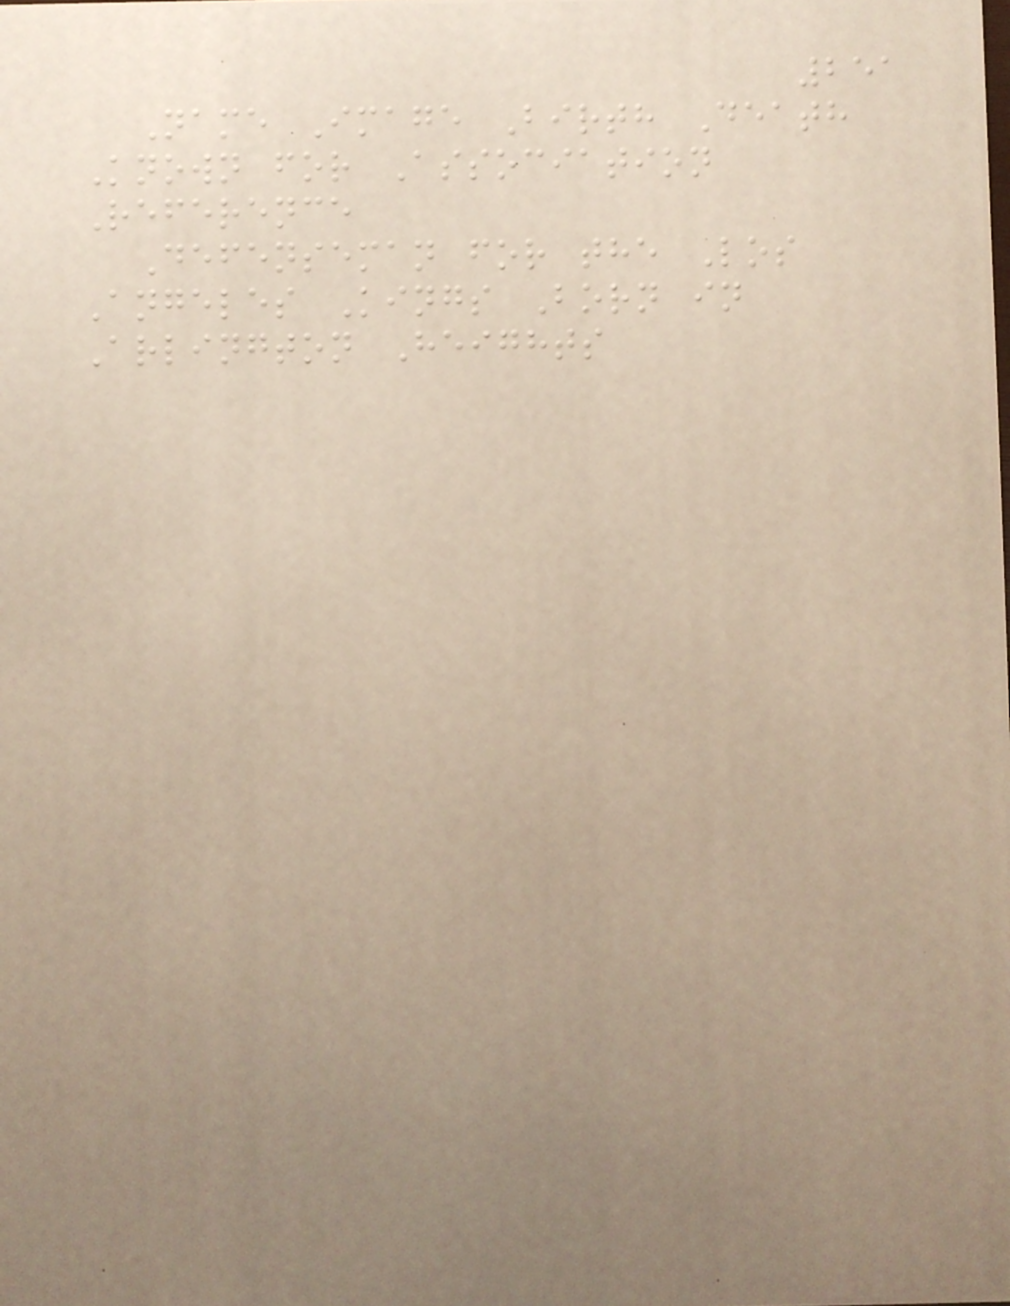251
Name Image Birth Death
Known for Association
Reference
Defenseman for the Los
Angeles Kings Born in
Arlington Heights
